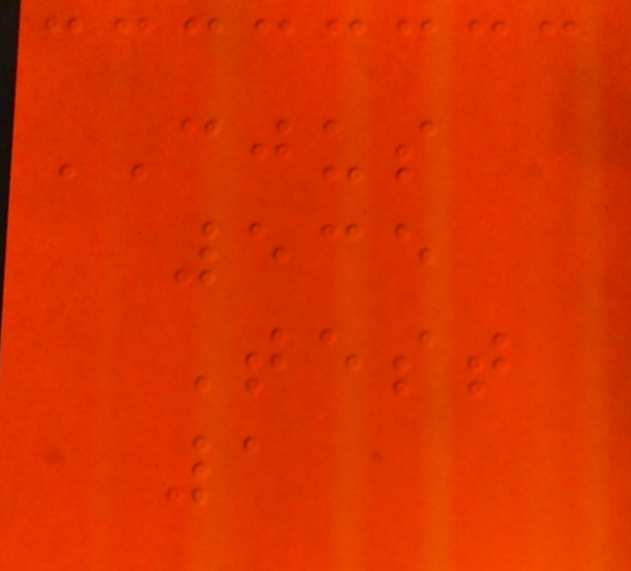CJUS
535
Test
1
